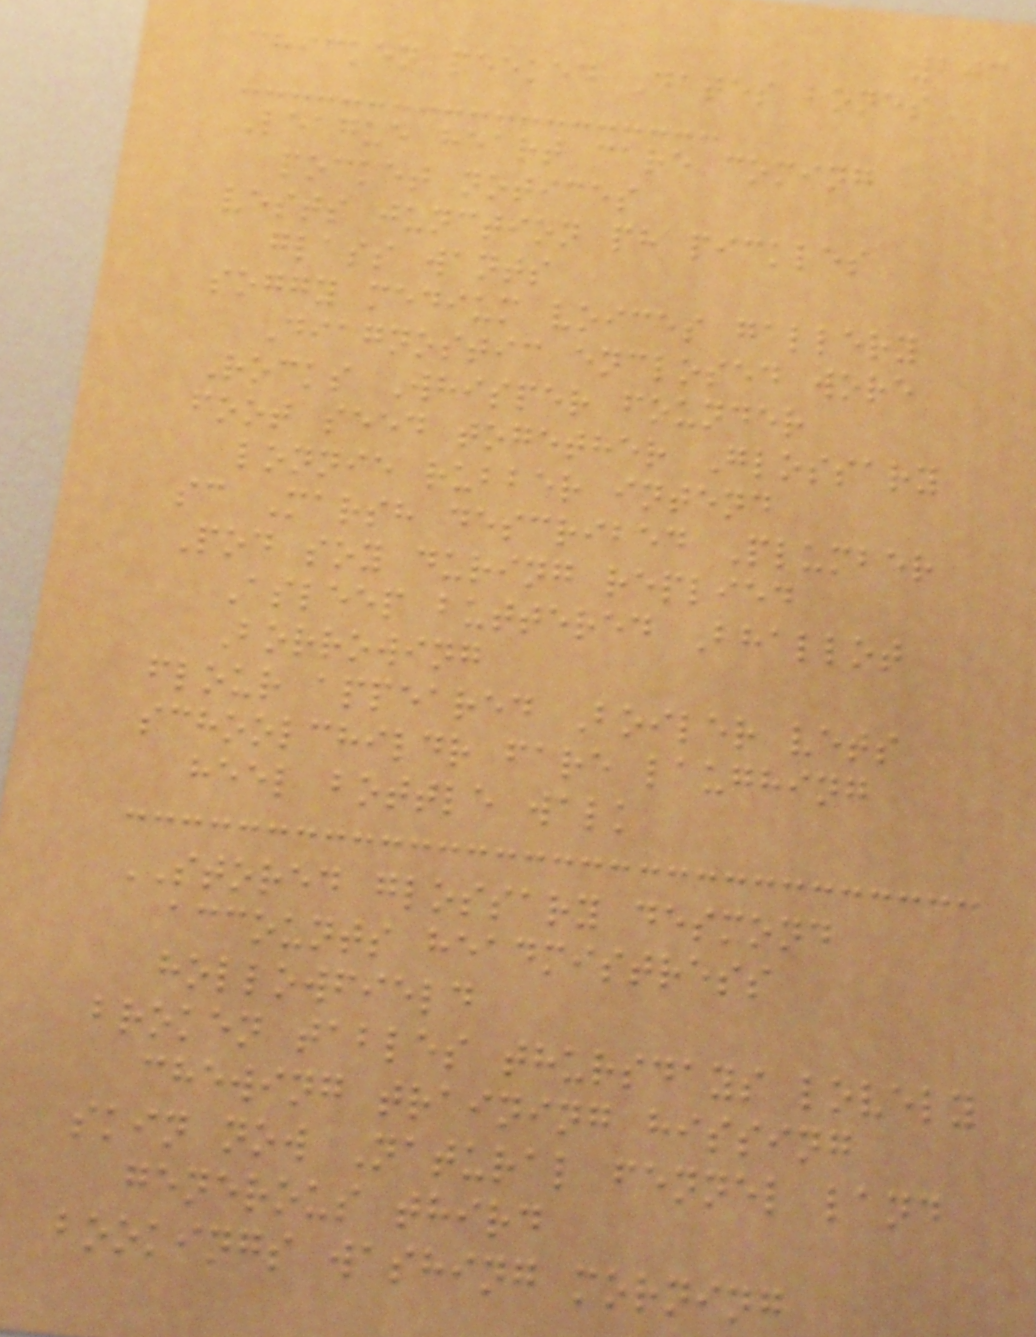203
chicken peeked Dates bones
League heart care coming
pocket notices
vests junction ph pickles
glass wants
soggy medium voices gallery
Diagnostic enclosed wore
Rocks Whisper founder
foot seed together Glossary
lonnie rubber intend
sc Marsh described Plumber
Pod soy during replied
Asleep buttered Bhallot
Borrowing
flour appeared Boiler vets
schoolchildr fare laughing
heel bottle walk
STORED glossary desmond
accounts headmistress
hollowfield
broken tables thursdays lovely
chewing training hissing
skin now Natural fennel land
generous third
bookings washing morning
